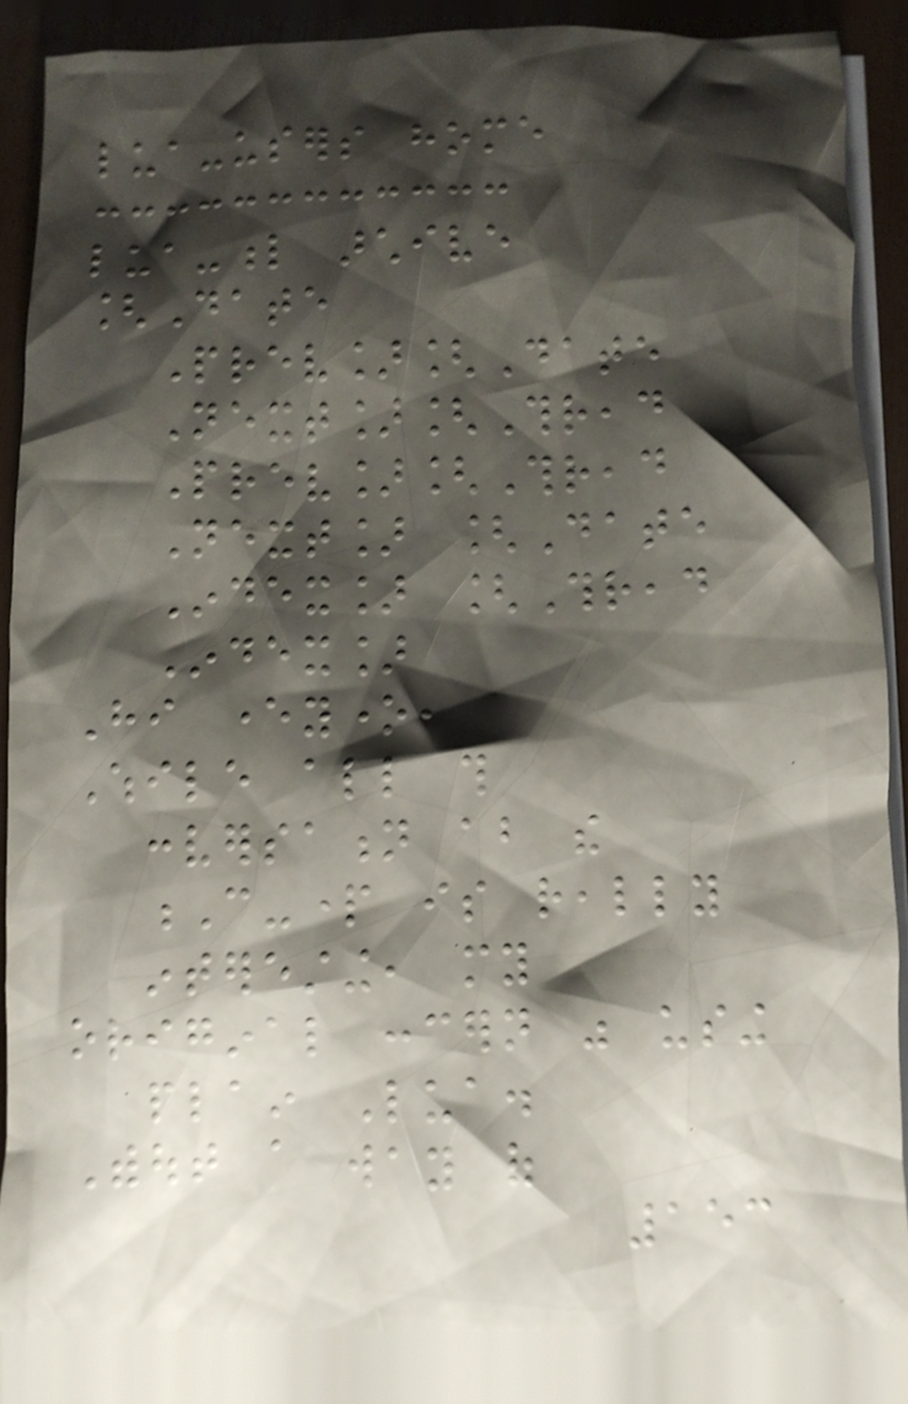lua-users home
lua-l archive
[Date
Prev][Date
Next][Thread
Prev][Thread
Next] [Date
Index] [Thread
Index]
Hi everyone,
While all this
conversation about the
C-part is really
interesting, my
original concern was using
plain Lua.
Without a way of
153
